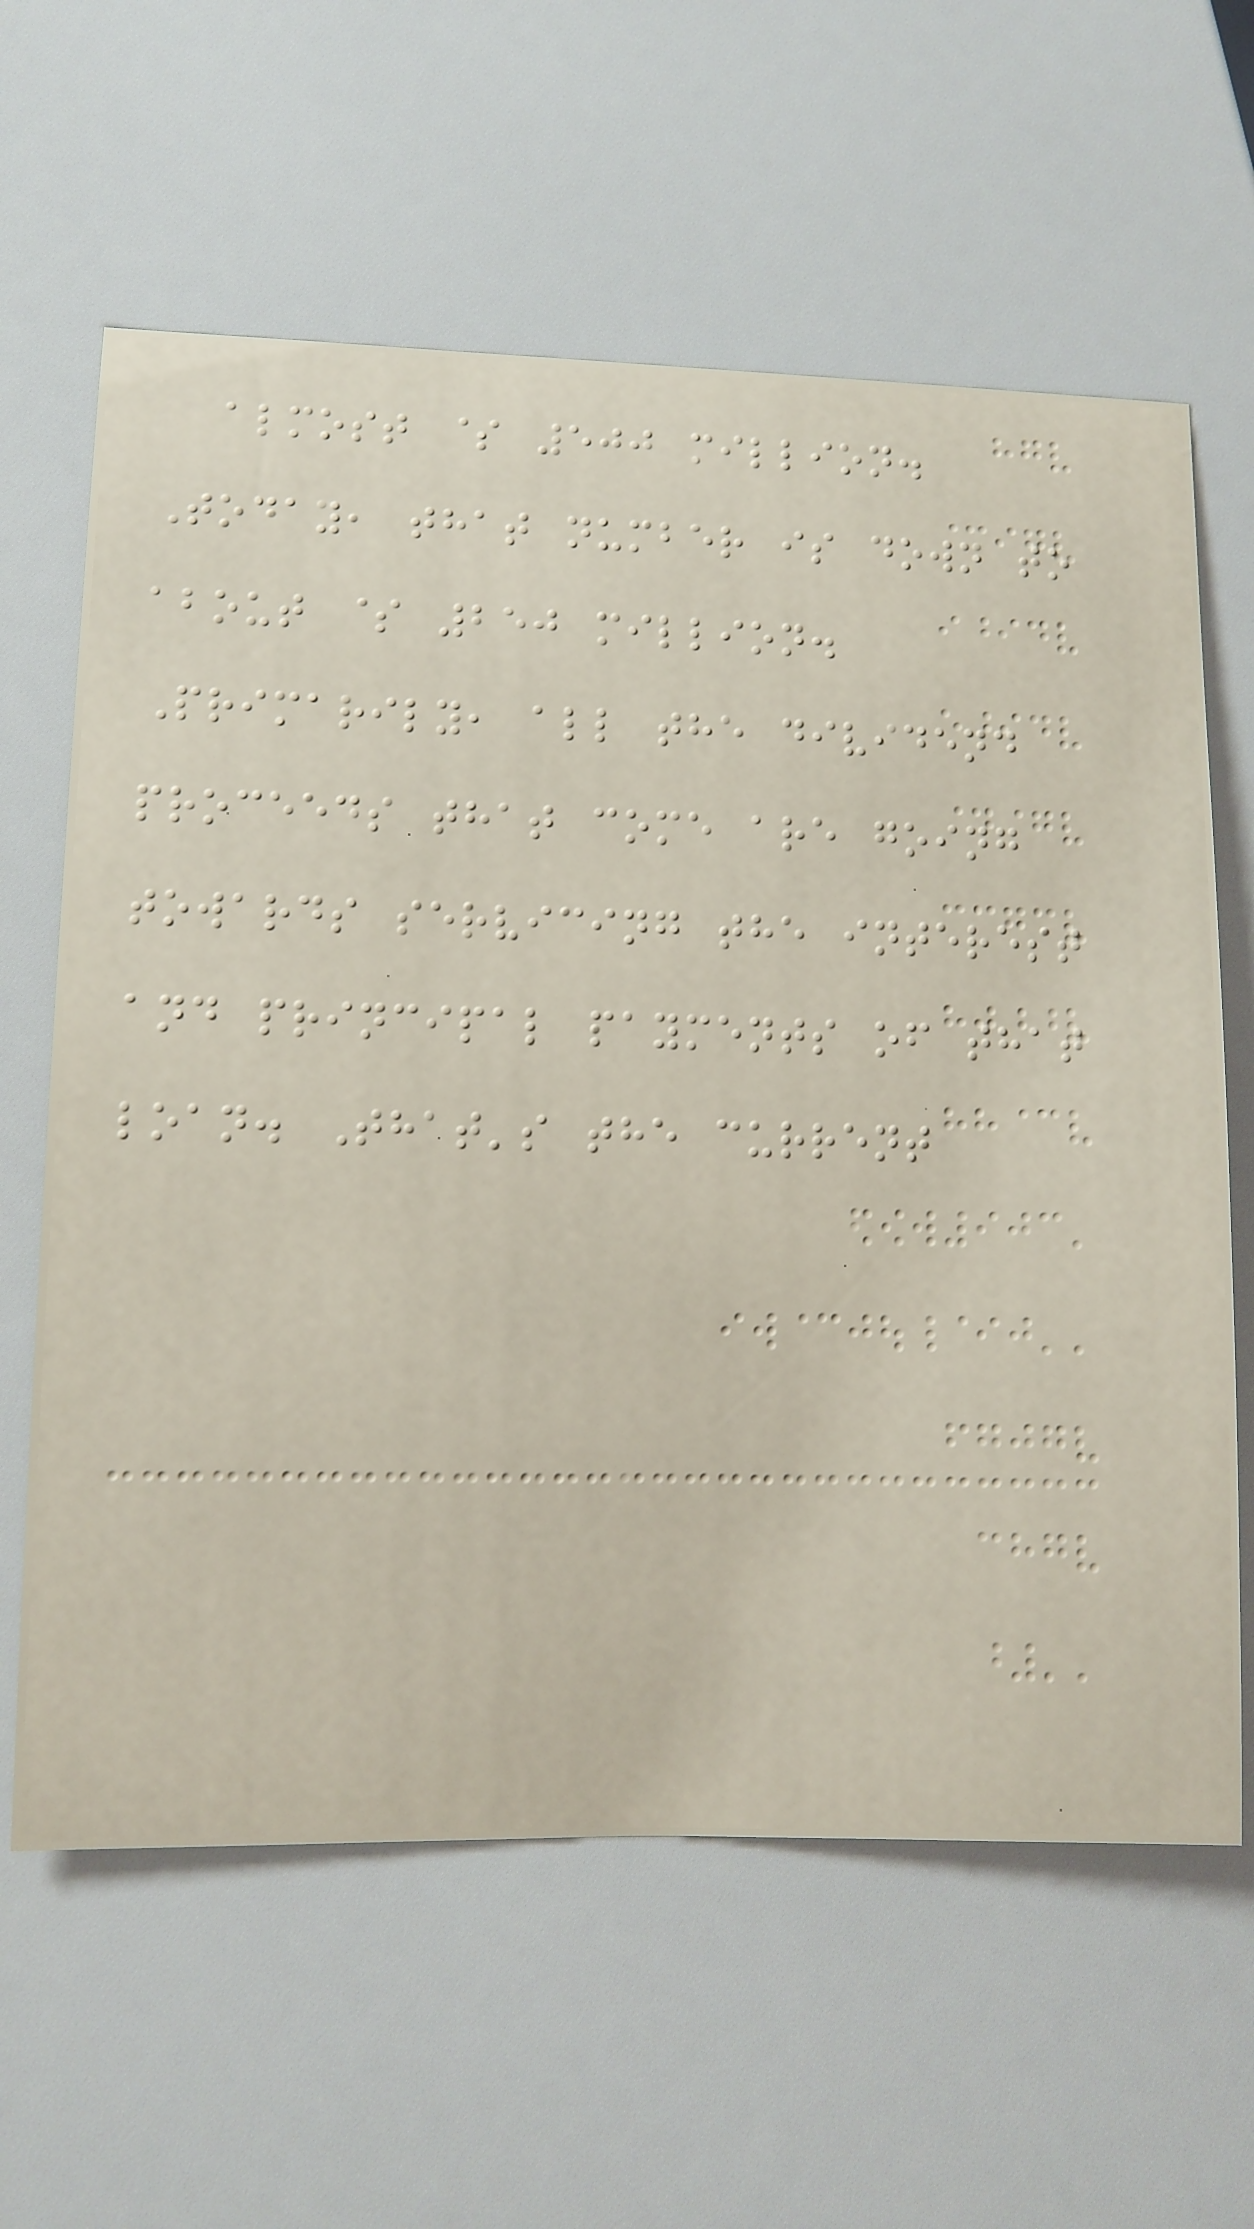almost $ 500 million.
Today, that number is down to
about $ 250 million.
Primarily, all the dividend
proceeds that come are going
towards servicing the interest
and principal payments of that
loan. That's the current
